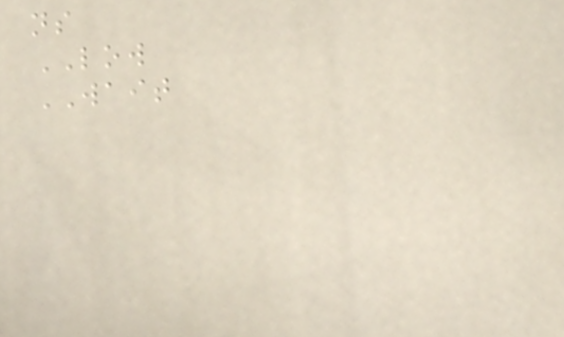ns
LOW
WAIT
